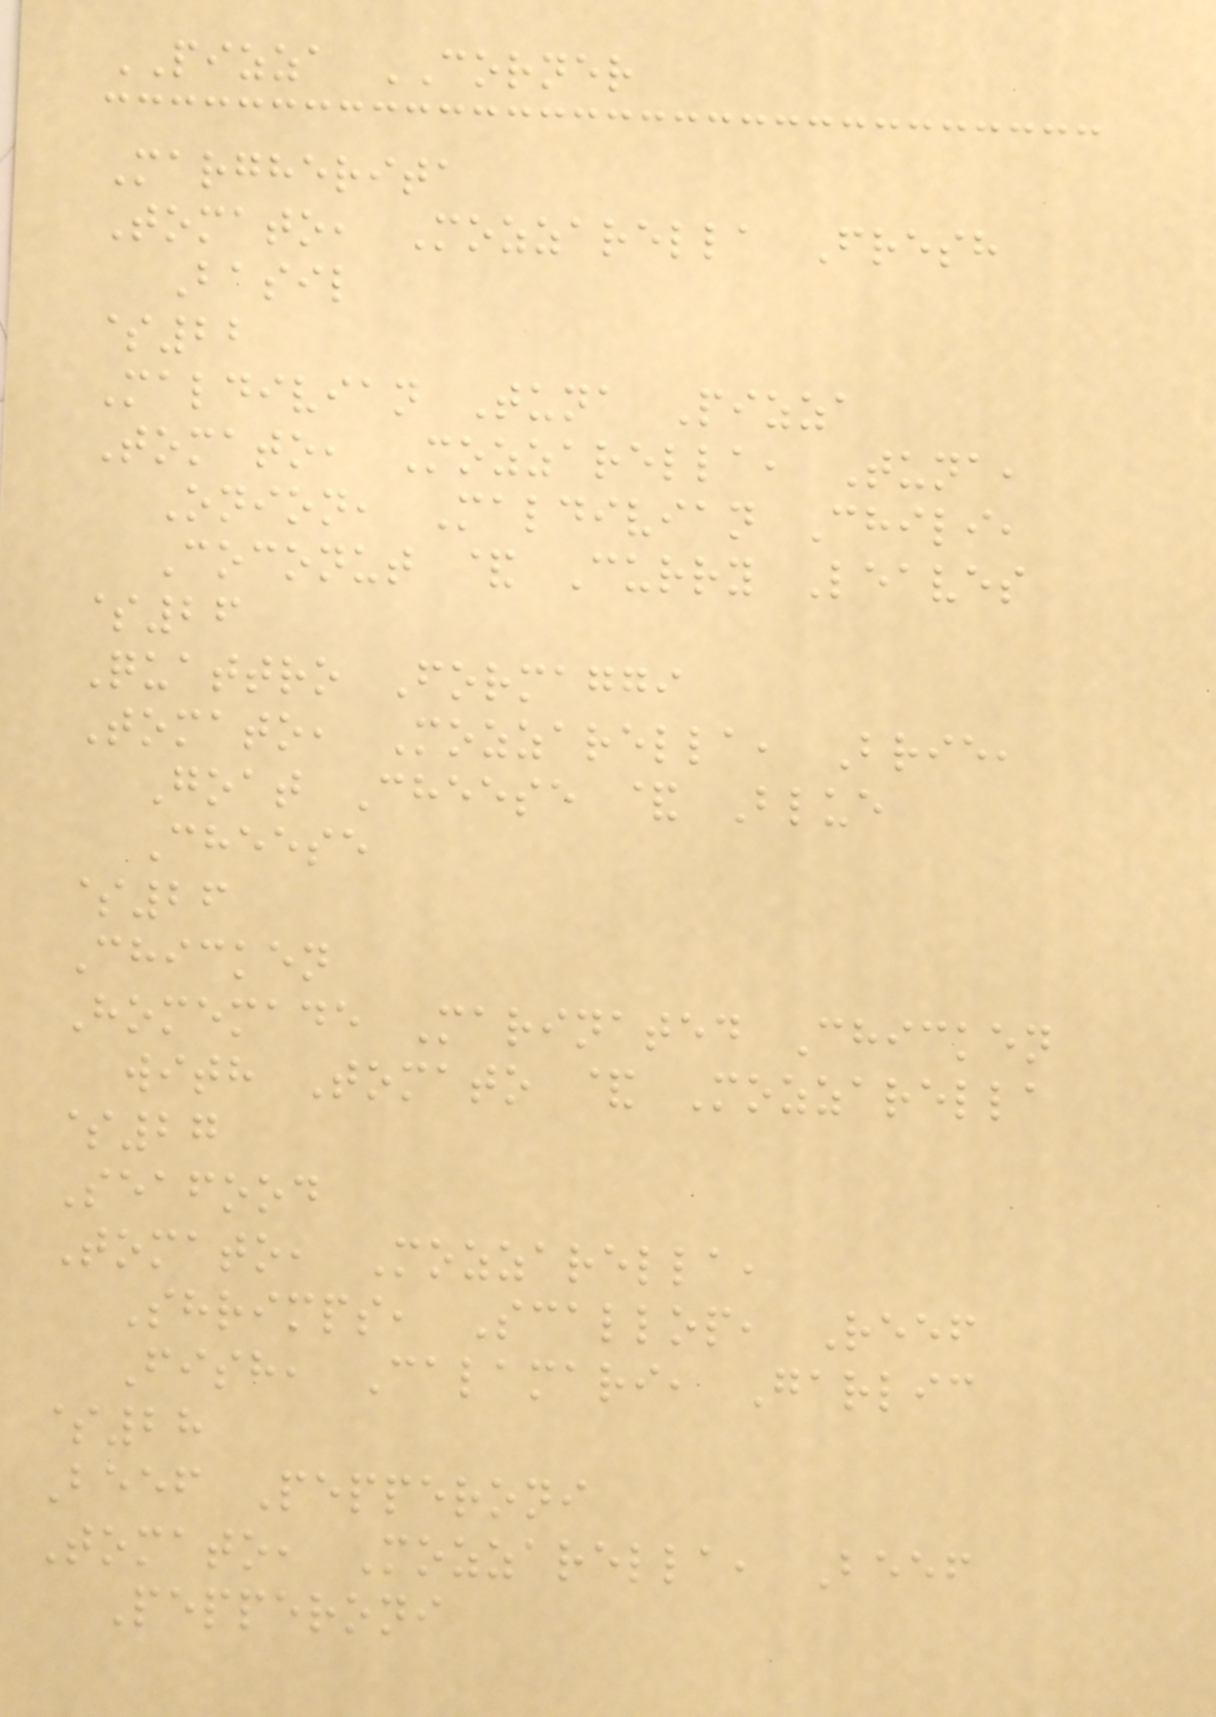PIZZA CORNER
Margherita
Tomato, Mozzarella Fresh
Basil
$22
Maldivian Tuna Pizza
Tomato, Mozzarella, Tuna,
Onion, Maldivian Chili,
Coconut & Curry Leaves
$26
Quattro Formaggi
Tomato, Mozzarella, Brie,
Goat Cheese & Blue
Cheese
$26
Chicken
Homemade Marinated Chicken
with Tomato & Mozzarella
$27
Seafood
Tomato, Mozzarella,
Shrimps, Scallop, Reef
Fish, Calamari, Garlic
$28
Beef Pepperoni
Tomato, Mozzarella, Beef
Pepperoni
